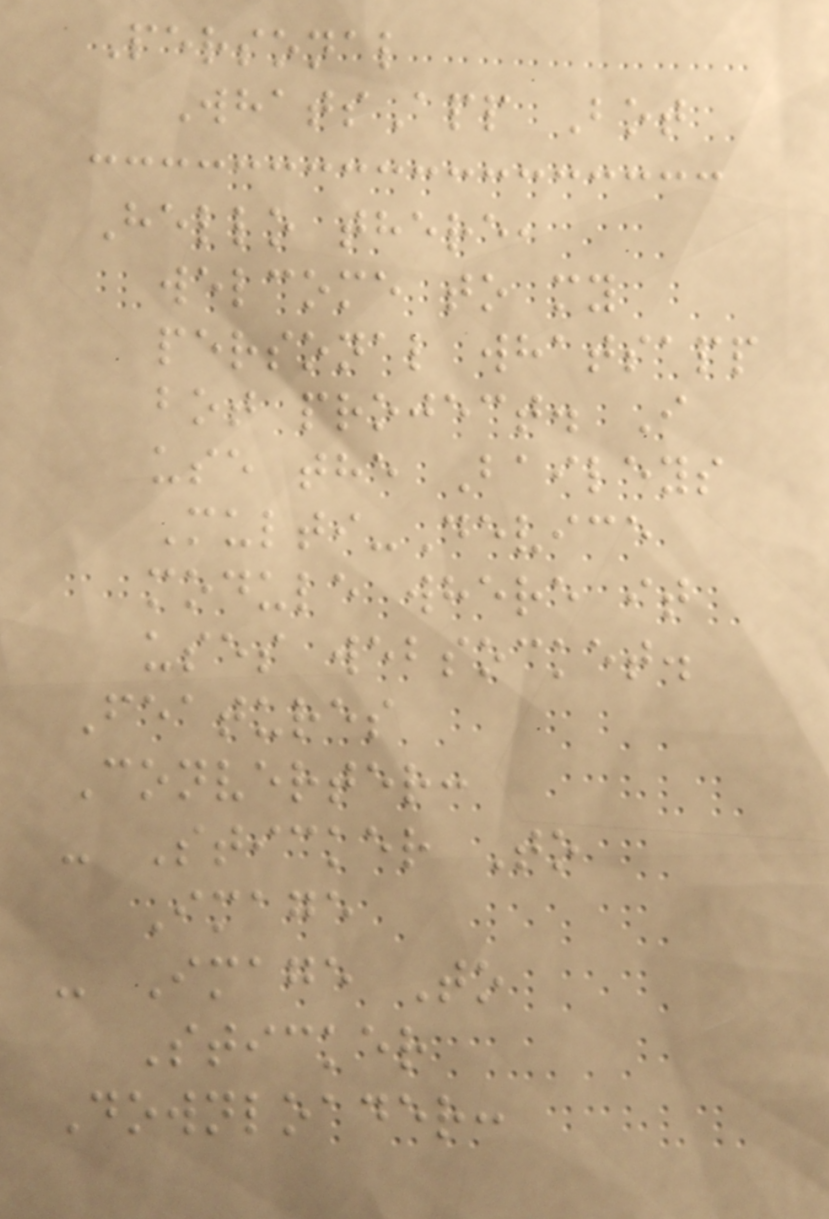Personal
WhatsApp Bot
Hello there,
welcome to my
personal whatsapp
bot project. I
use the Baileys
Multi-Device
module where it
uses websocket.
Features
Converter:
- Sticker To
Image
- Image To
Sticker
Downloader:
